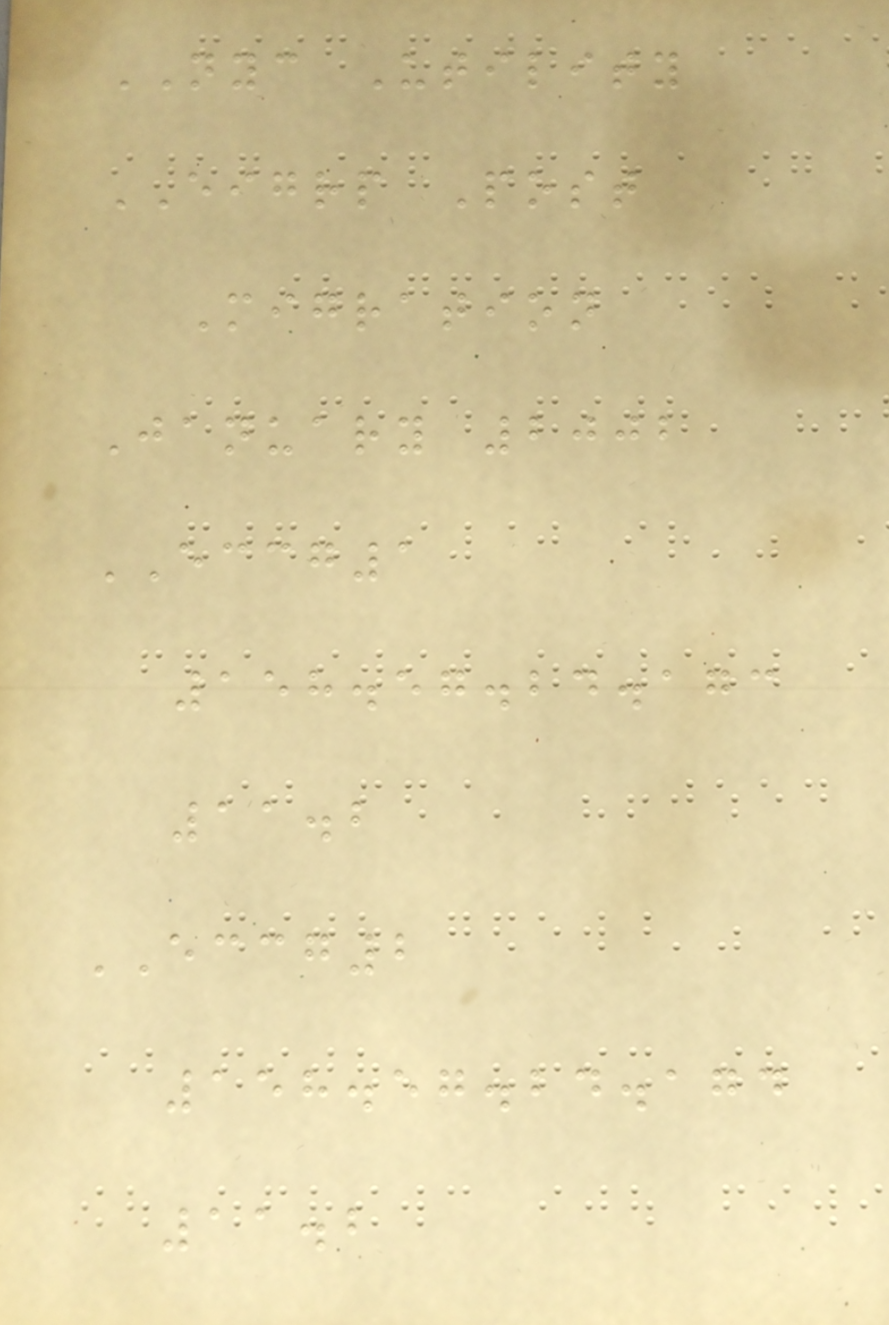NYC Utility
EIGRP Post
Migration
January 2002
ECCG1
158.57.24.173
11.2
ECCG2
158.57.24.174
11.2
